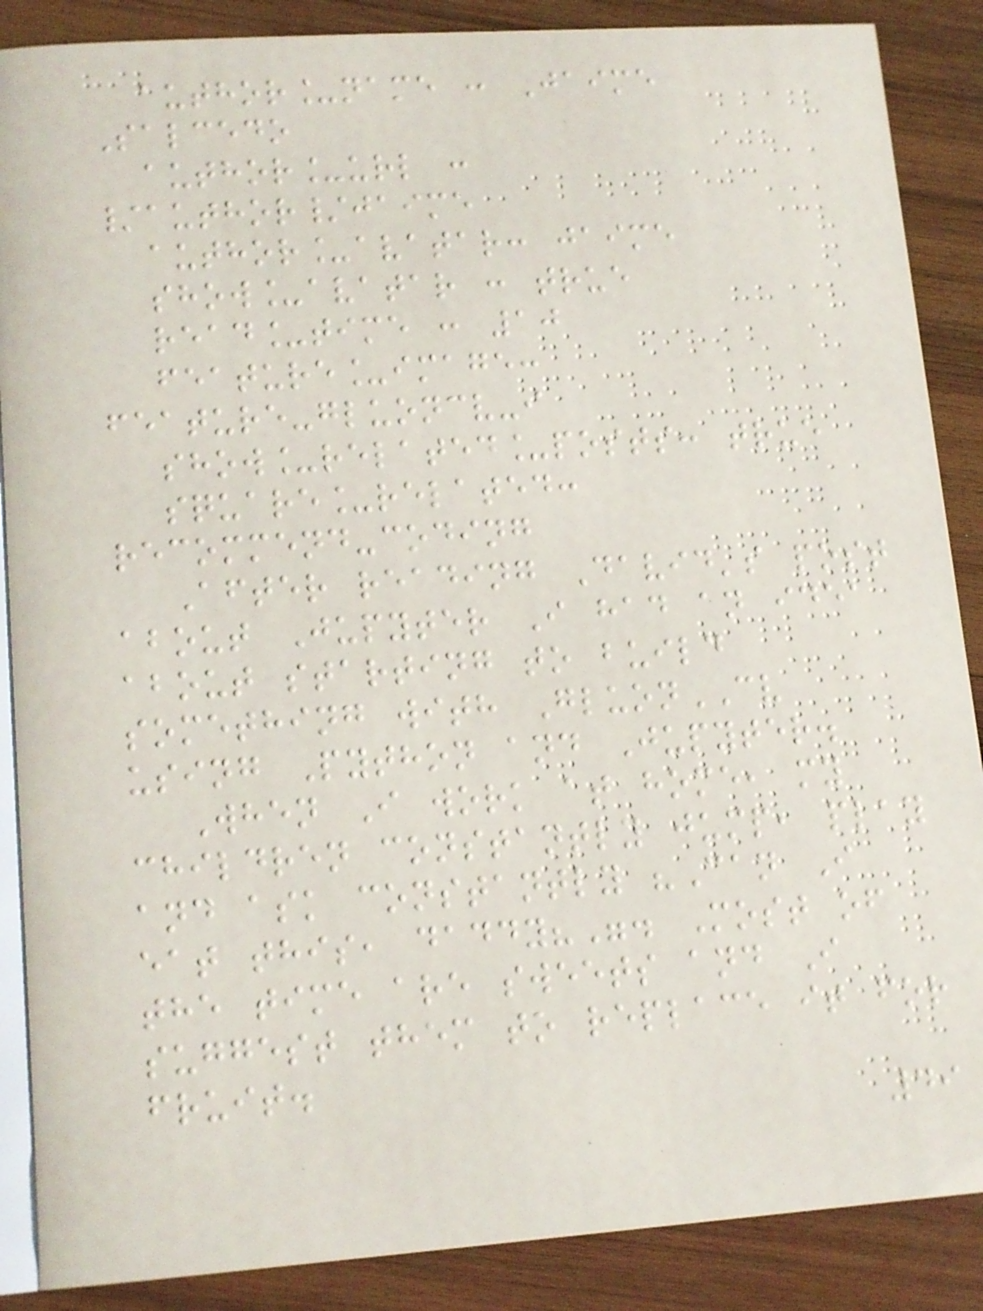author_name : Jaime
Salcedo
author_url :
/author/jaime
author_avatar: jaime
show_avatar : true
read_time : 10
feature_image:
feature-gluoncv-i
show_related_posts: true
square_related:
recommend-coding
After reading David's post
about Jupyter I had an idea
about starting to build
something with GluonCV
using Python and Jupyter.
When I work at home, my
children constantly jump, play
and ask constantly "Can I
eat this, daddy?". Most of
the time are sweets and I
suggest them to replace it for
fruit.
49
